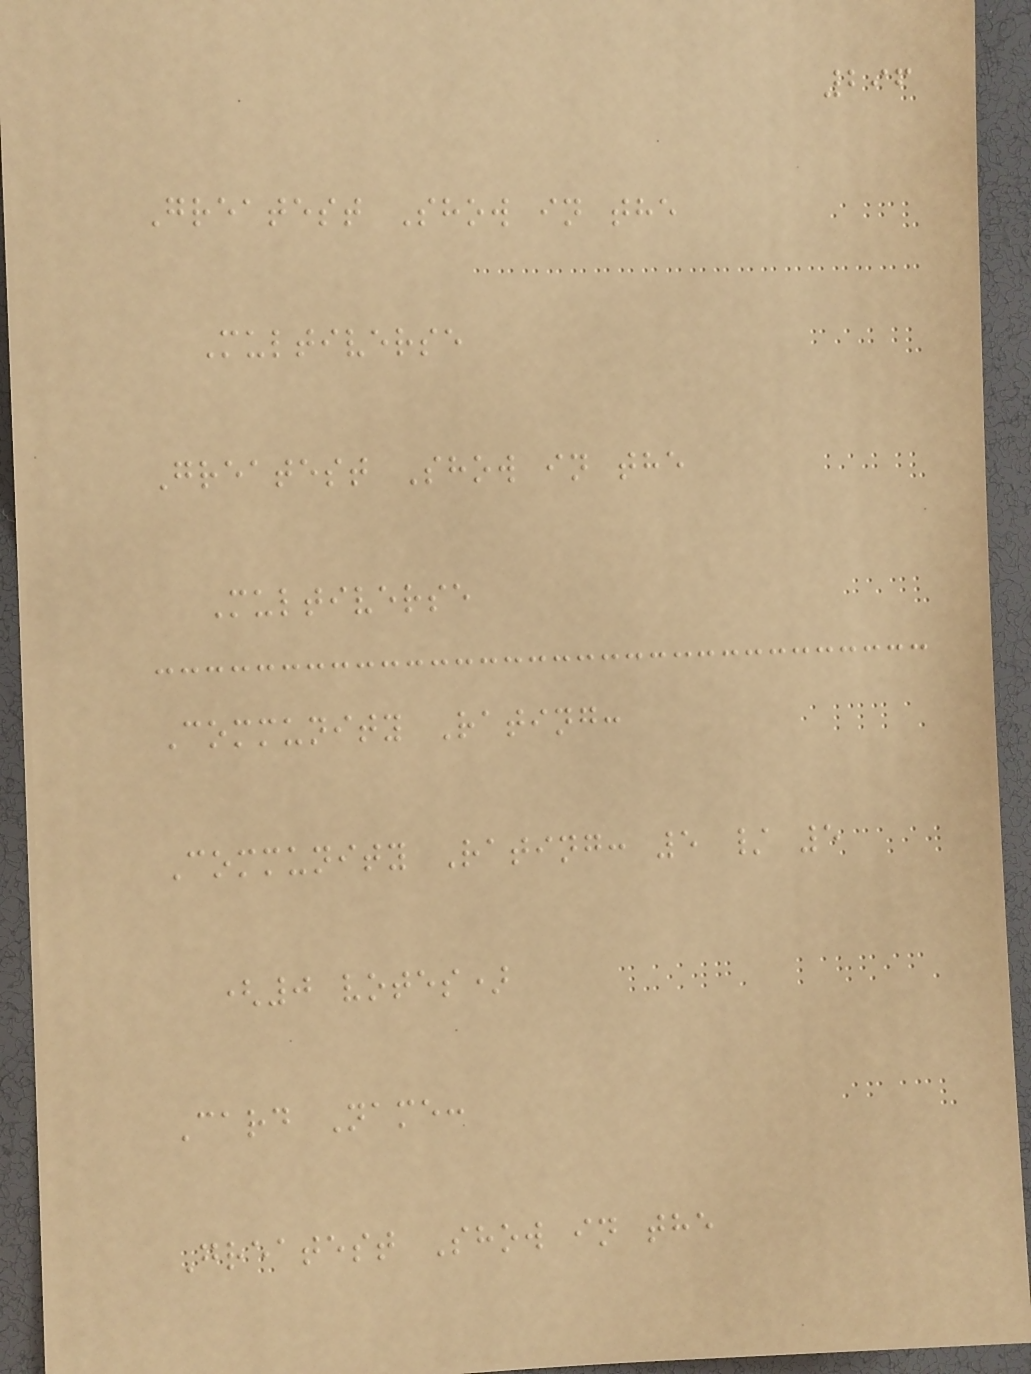296
Greatest Show in the
Multiverse
Greatest Show in the
Multiverse
Community Rating:
Community Rating: 5 / 5
(0 votes)
Card Name:
Greatest Show in the
